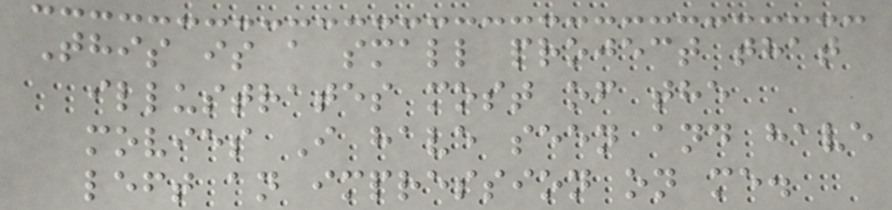This is a small project that
illustrates most of the
movies I have seen and have
left an impression on me.
